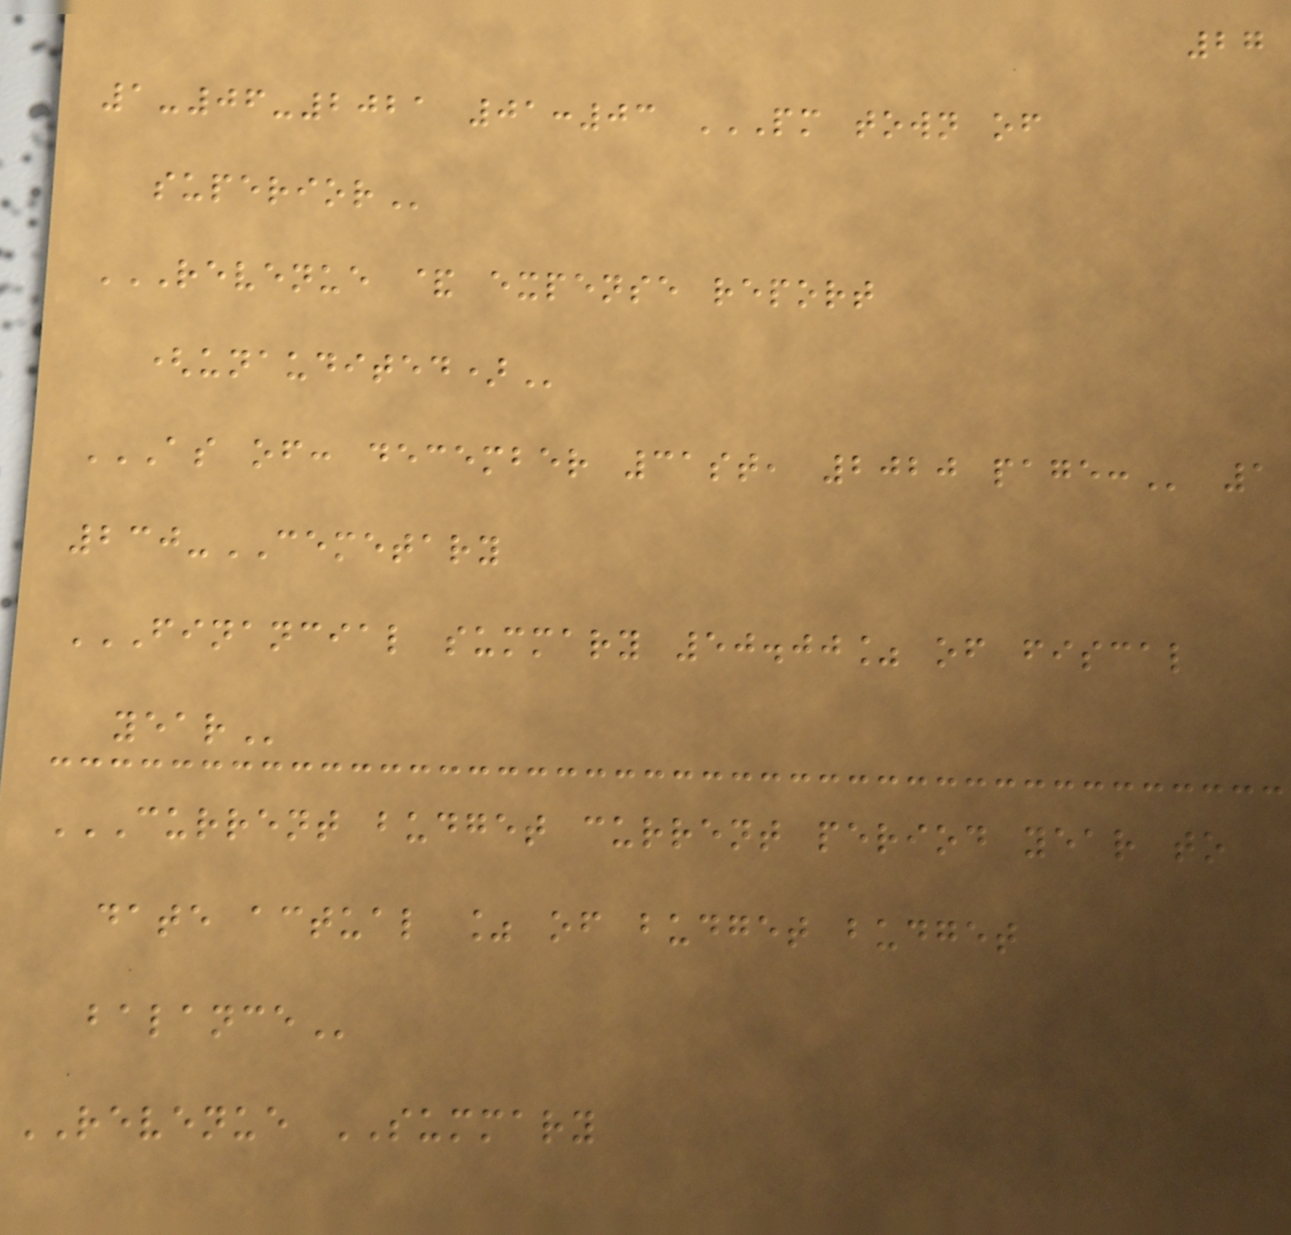27
1-06-2021 01:03 PM TOWN OF
SUPERIOR
REVENUE & EXPENSE REPORT
(UNAUDITED)
AS OF: DECEMBER 31ST, 2020 PAGE: 1
230-CEMETARY
FINANCIAL SUMMARY 50.00% OF FISCAL
YEAR
CURRENT BUDGET CURRENT PERIOD YEAR TO
DATE ACTUAL % OF BUDGET BUDGET
BALANCE
REVENUE SUMMARY
